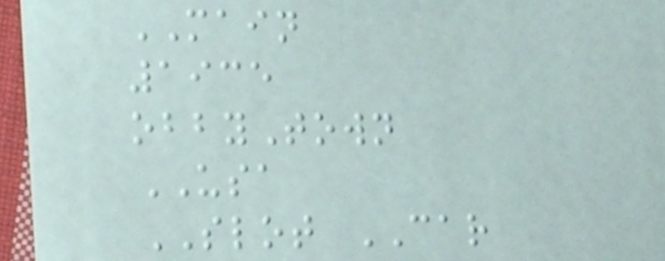MAIN
1935
obbyTown
USA
SLOT CAR
